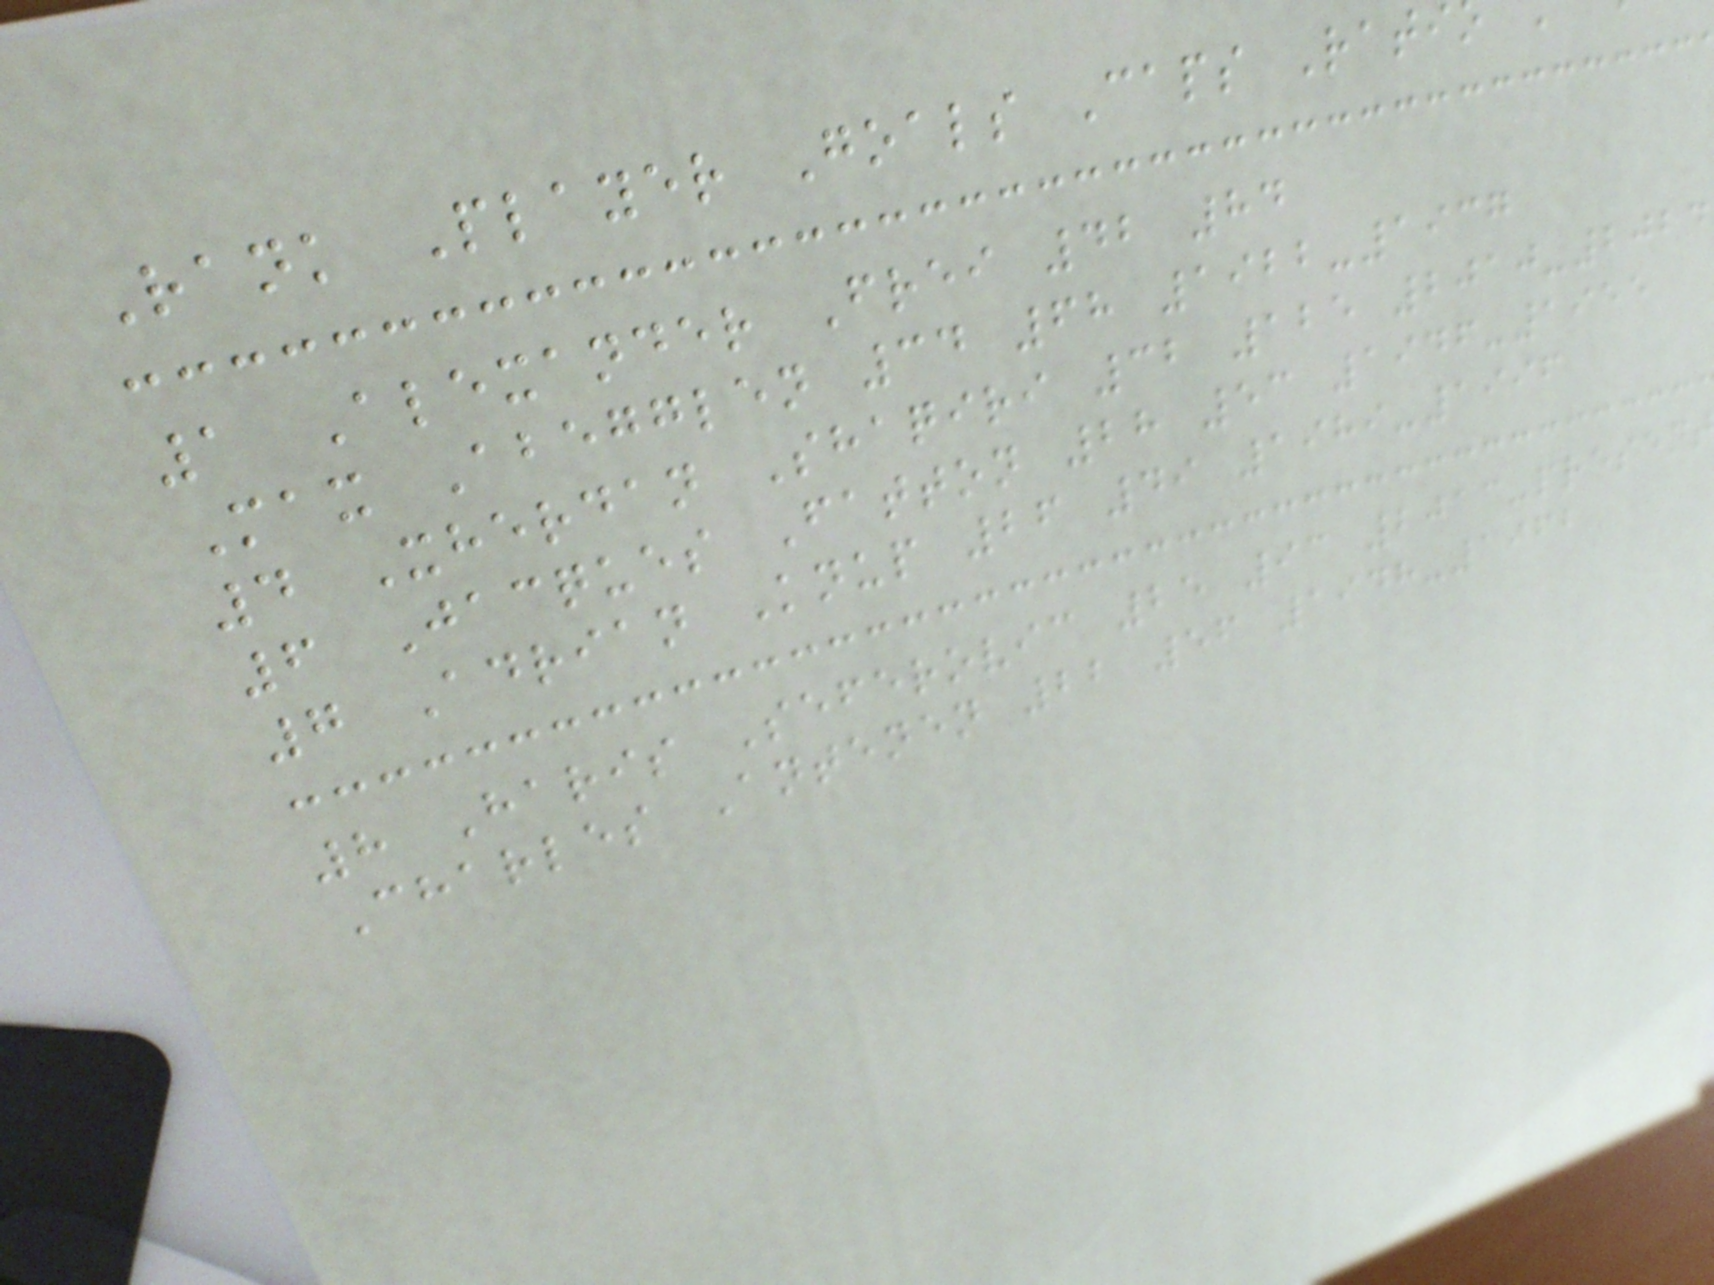Rank Player Goals Caps Rati
1 Alexander Frei 42 84
Max Abegglen 34 68 1922-1937
4 Xherdan Shaqiri 32 125 2010-2024
6 Jacques Fatton 28 53 1946-1955
7 Adrian Knup 26 49 1989-1996
8 Haris Seferovic 25 93 2013-presen
Charles Antenen 22 56 1948-1962
